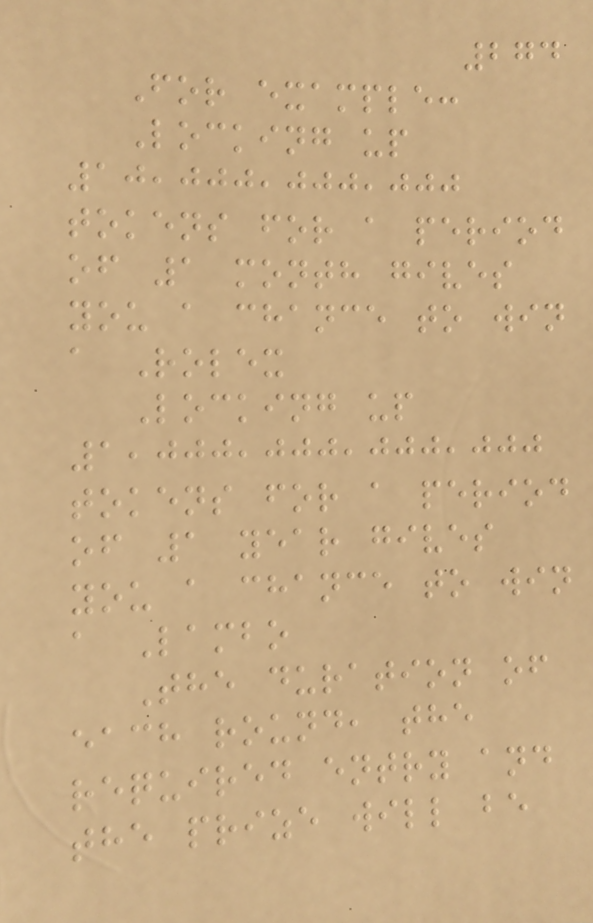274
For example:
Locking up
10,000,000,000
tokens for a period
of 1 month gives
you a chance to win
a Rolex
Locking up
1,000,000,000,000
tokens for a period
of 1 year gives
you a chance to win
a Lambo
The duration of
each round, the
required entry and
the prize will be
